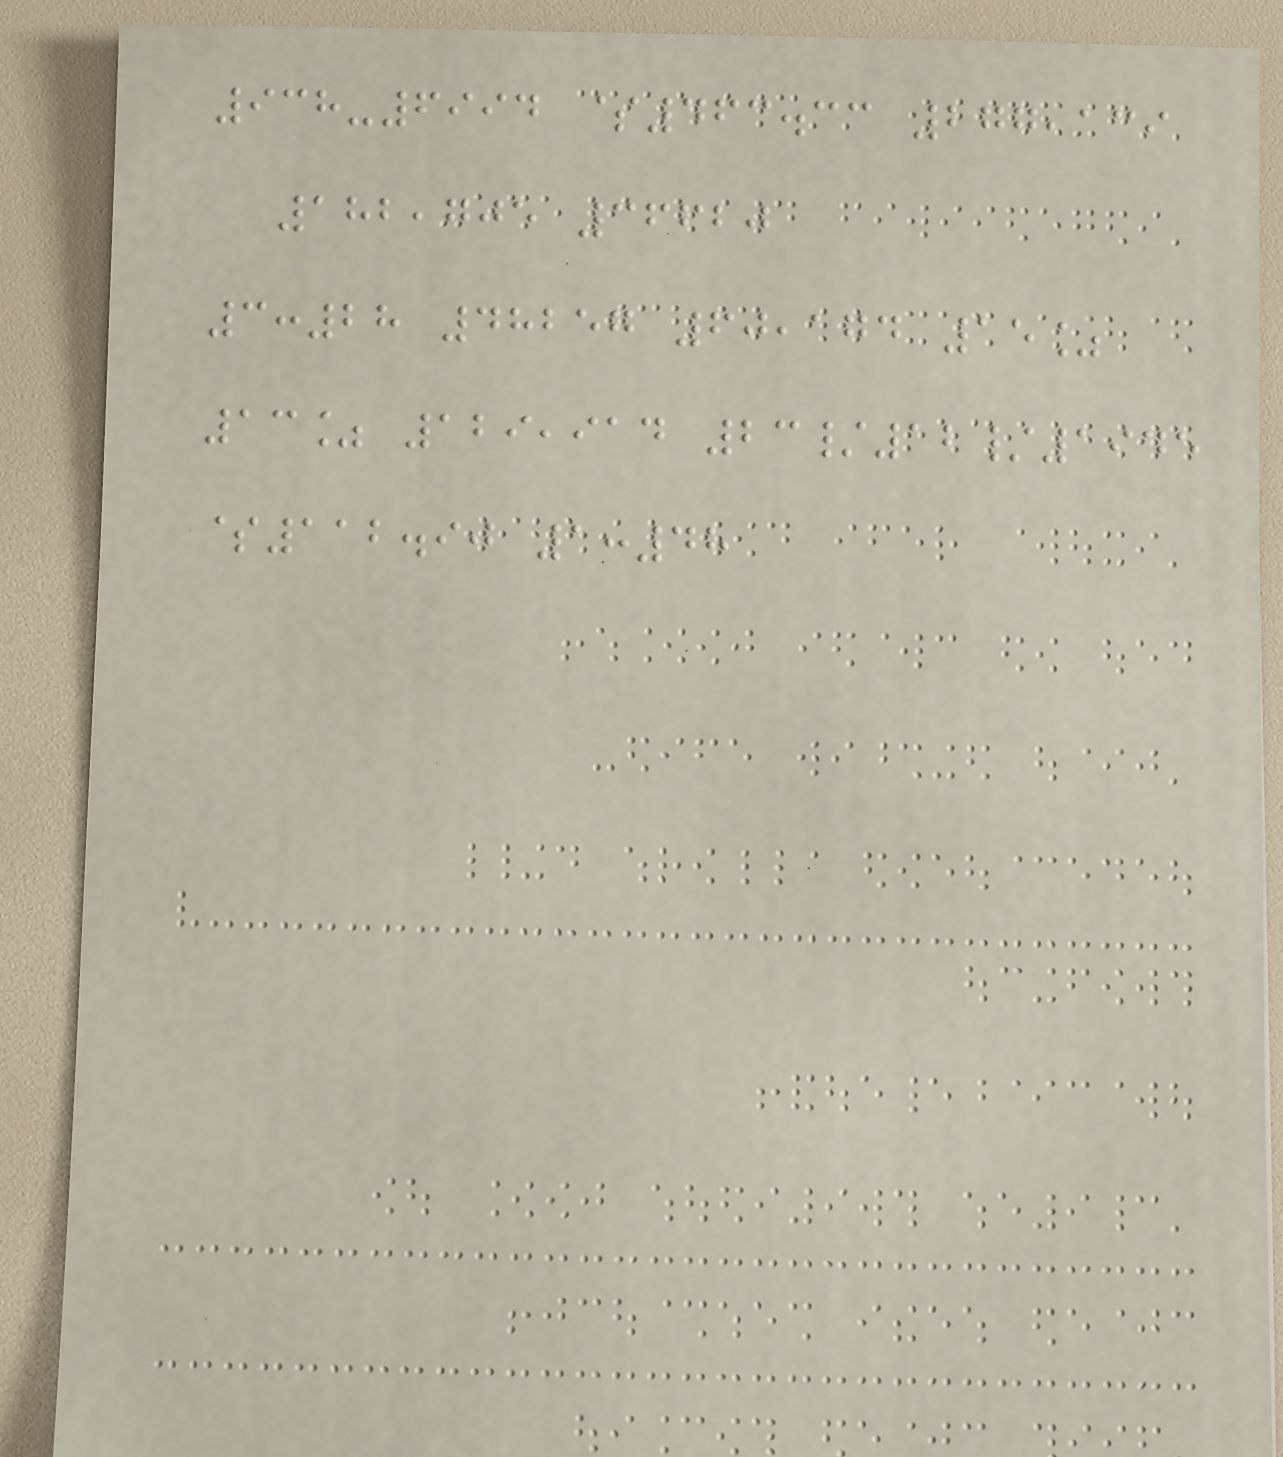938-6994 $463.33 277,139
182,705 36620
3:28 48257 60,174 15%
13% 129,914 23/12/1945
$112.90 1:48
